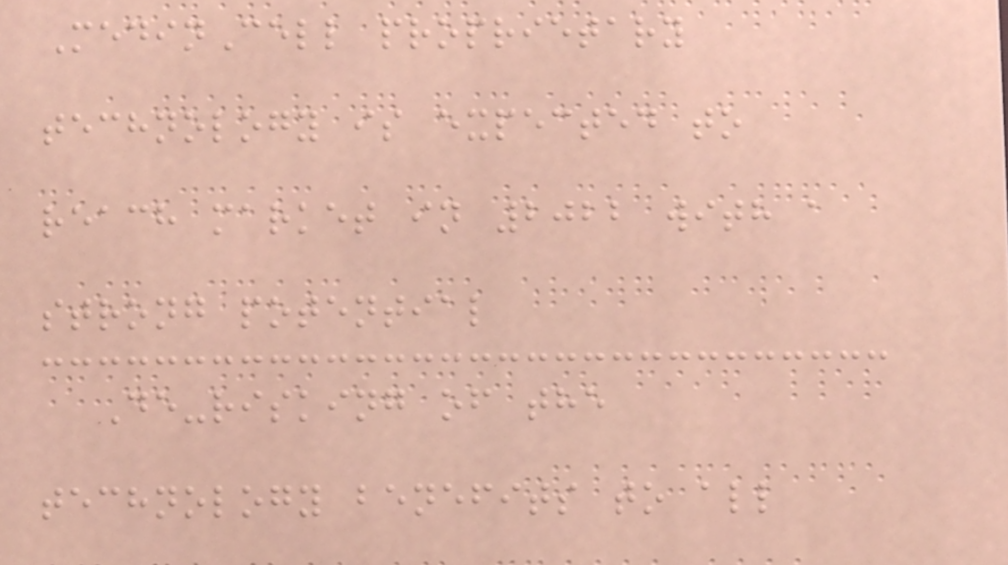MedinCell proprietary
technology is expected to
reach market in 2022 with a
strong potential
De-risking of the
technology benefits to all
